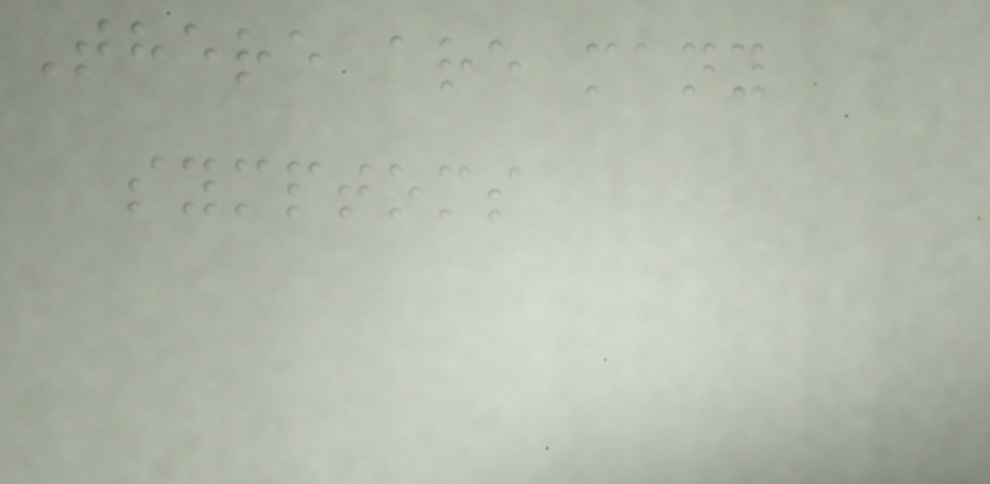There are many
symptoms
